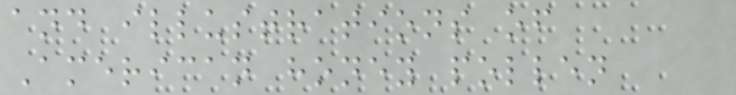and illustrations of
American honey pollen
